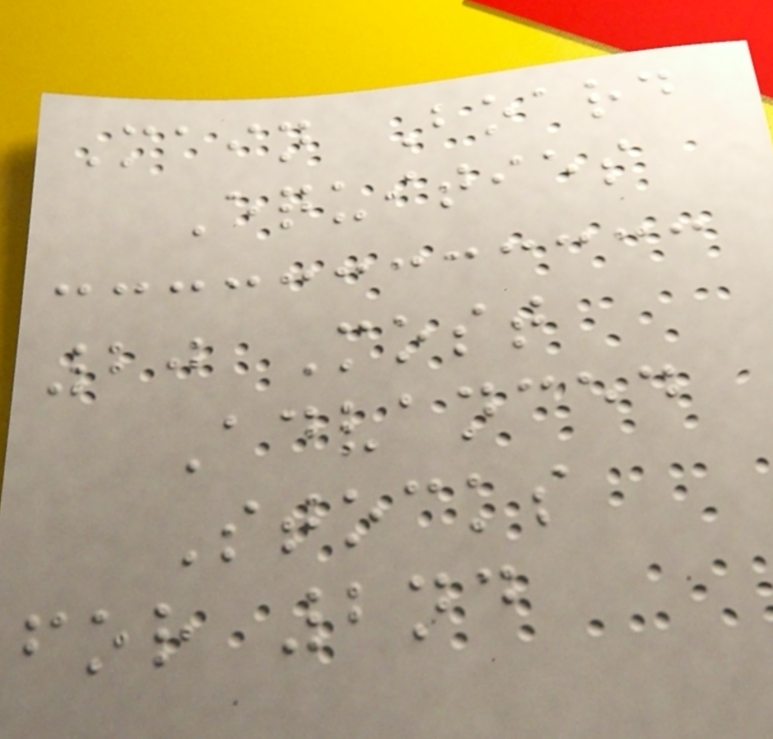Main Board
Equities
20 Most
Advanced
Stocks
for 2nd
